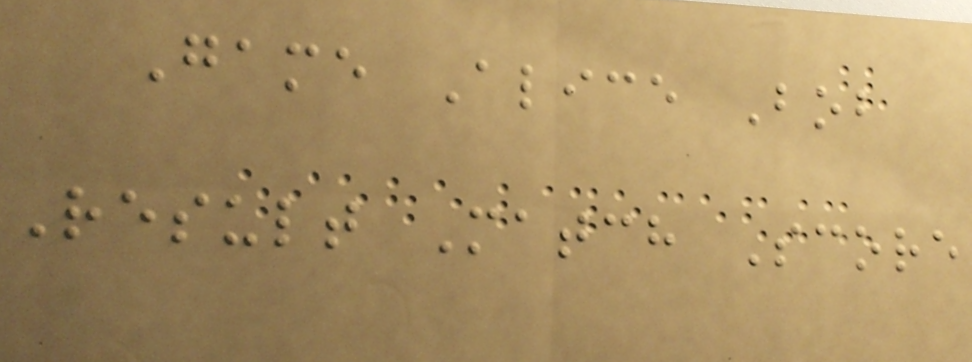Game Alice Bob
Result Match Score
